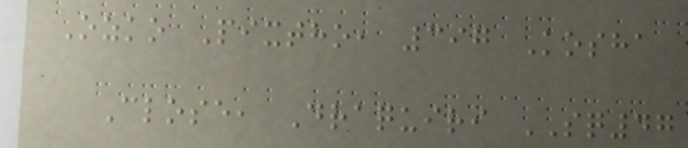Ozko Pixtho, 397 Kosha
Close, Draquiri SQ47
